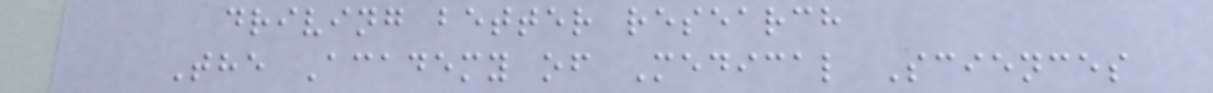driving better research
The Academy of Medical Sciences
